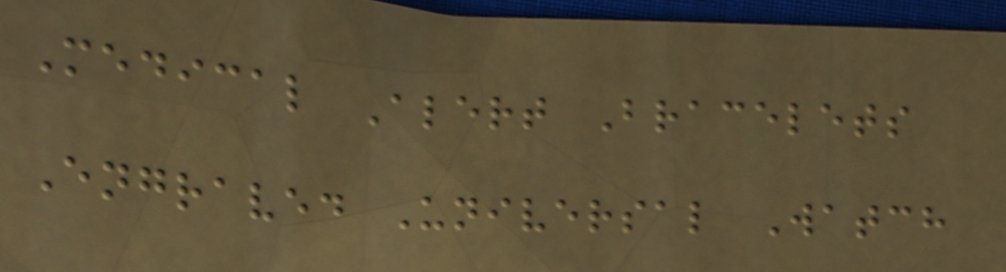Medical Alert Bracelets
Engraved Universal Watch
